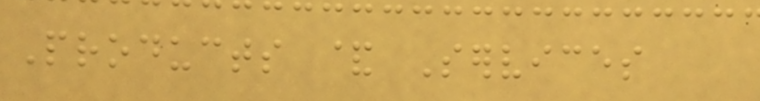Products & Services
